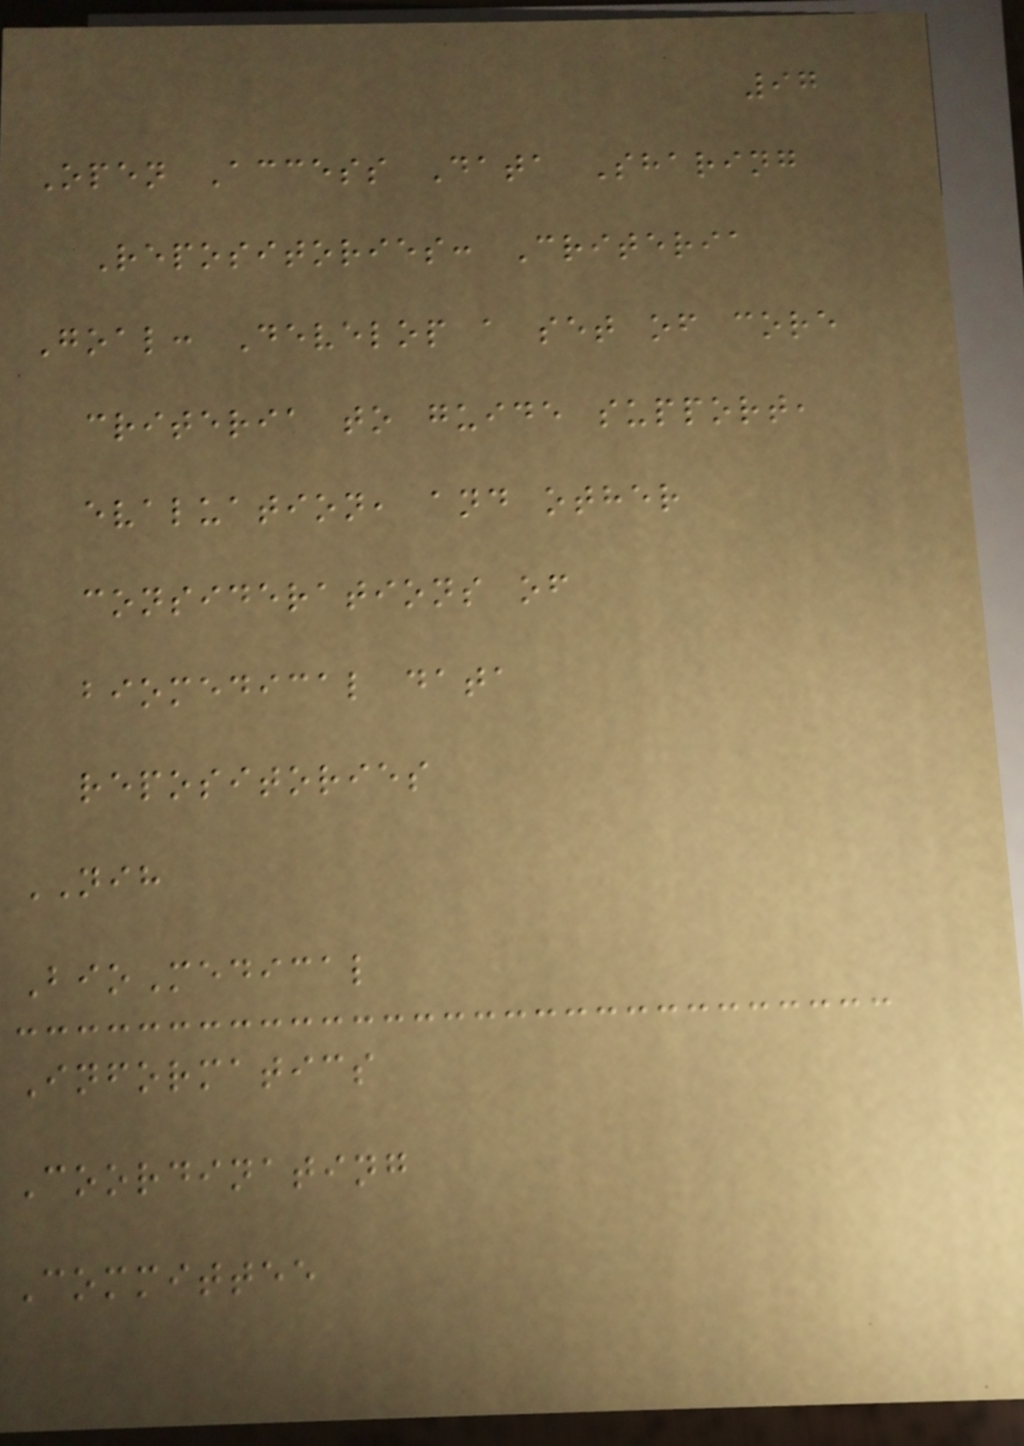97
Open Access Data Sharing
Repositories: Criteria
Goal: Develop a set of core
criteria to guide support,
evaluation, and other
considerations of
biomedical data
repositories
NIH
BioMedical
Informatics
Coordinating
Committee
